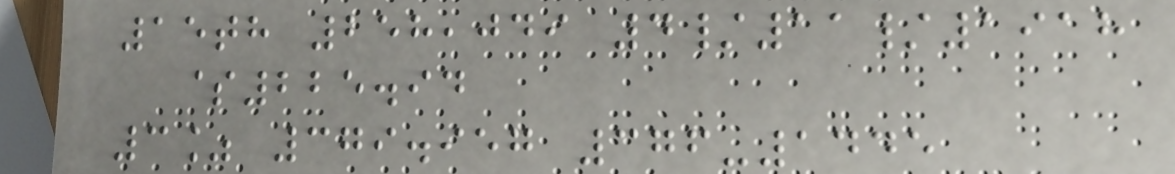15th 258,049 4/11/1918
$225.94
3% 379.957 376-1445
